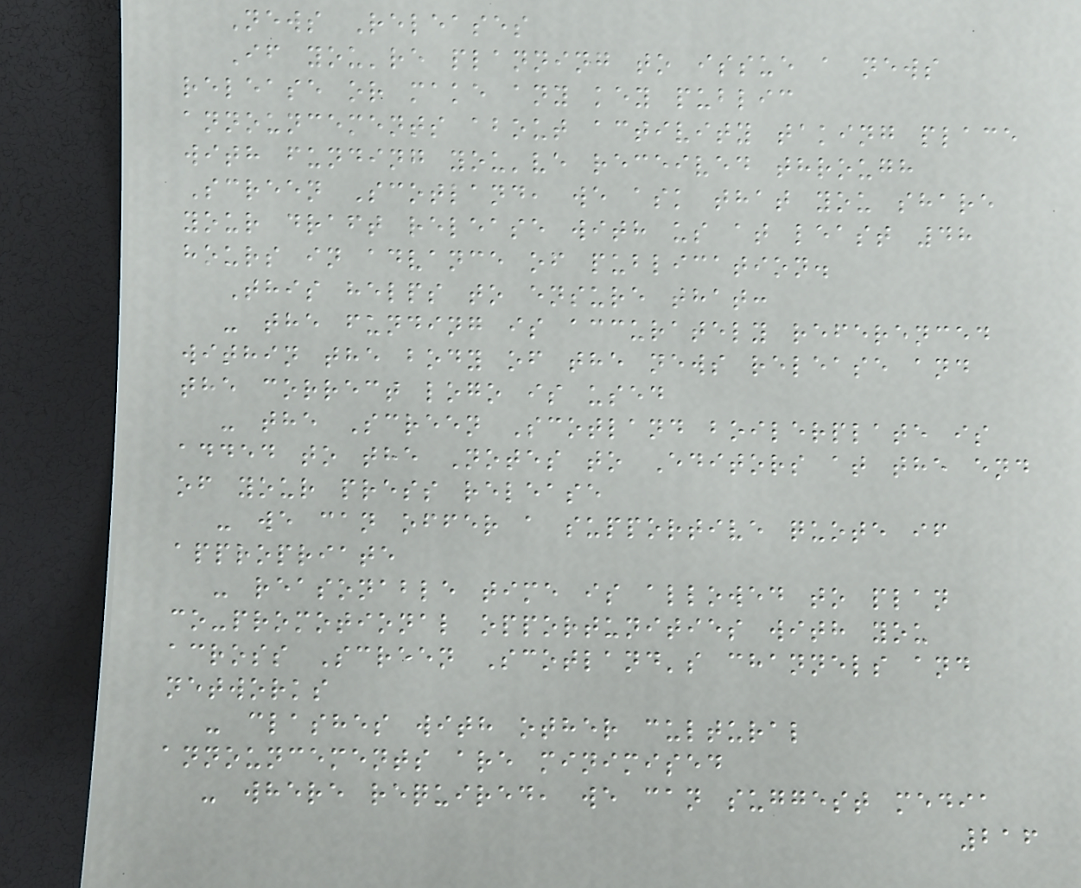News Releases
If you're planning to issue a news
release or make any key public
announcements about activity taking place
with funding you've received through
Screen Scotland, we ask that you share
your draft release with us at least 48
hours in advance of publication.
This helps to ensure that:
- the funding is accurately referenced
within the body of the news release and
the correct logo is used
- the Screen Scotland boilerplate is
added to the Notes to Editors at the end
of your press release
- we can offer a supportive quote if
appropriate
- reasonable time is allowed to plan
co-promotional opportunities with you
across Screen Scotland's channels and
networks
- clashes with other cultural
announcements are minimised
- where required, we can suggest media
216
